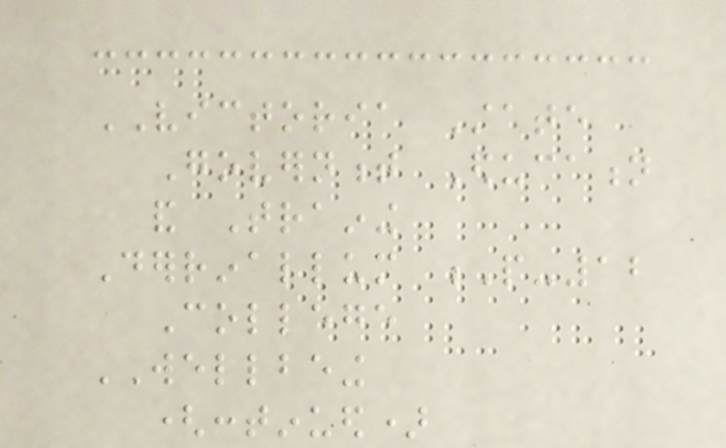VICTORIA State
Government Education
and Training
Derrinallum P-12
College
WELLBEING
(continued)
